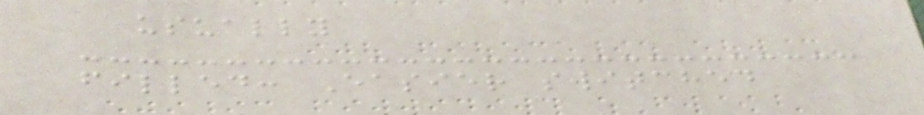usually
filled: Easier switched
